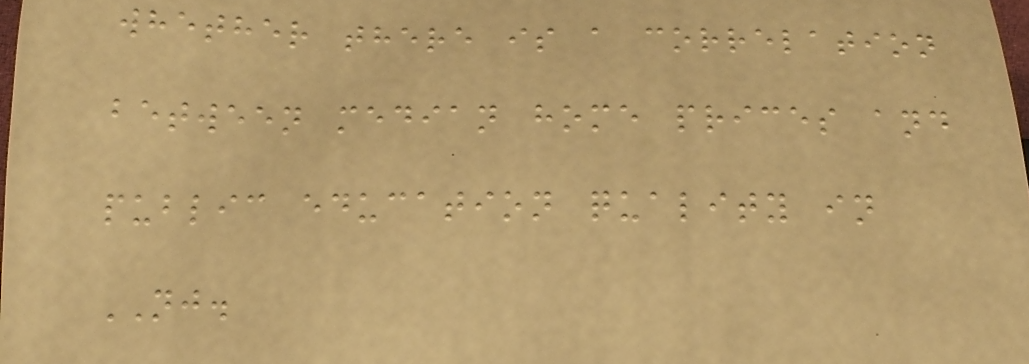whether there is a correlation
between median home prices and
public education quality in
NJ.
